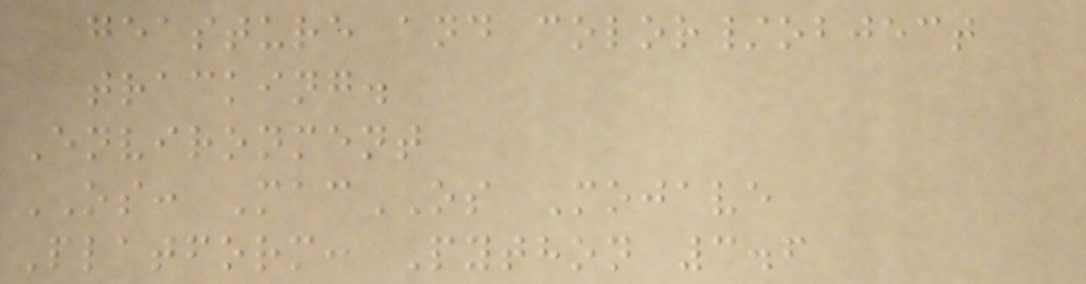geasture and color/object
tracking.
Environment
OS: MacOS Mojave
Platform: Python 3.6
